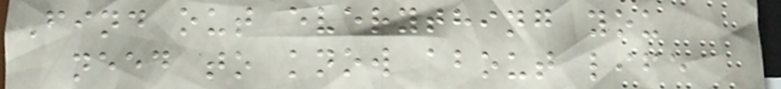Find out everything you
need to know about life
